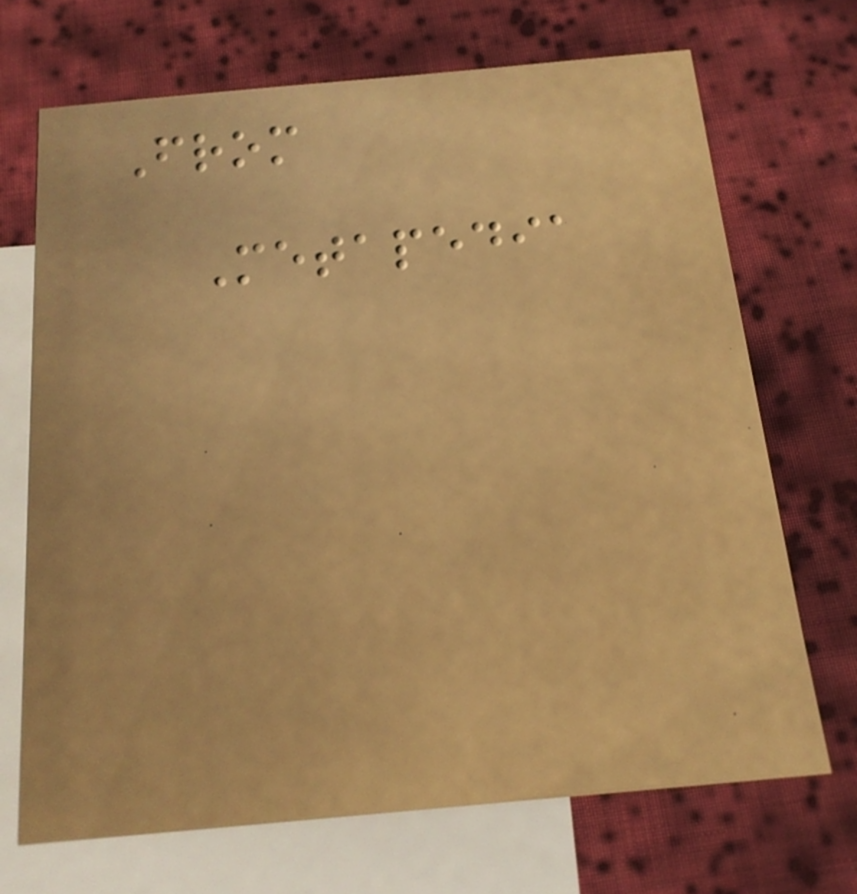From
Metapedia
